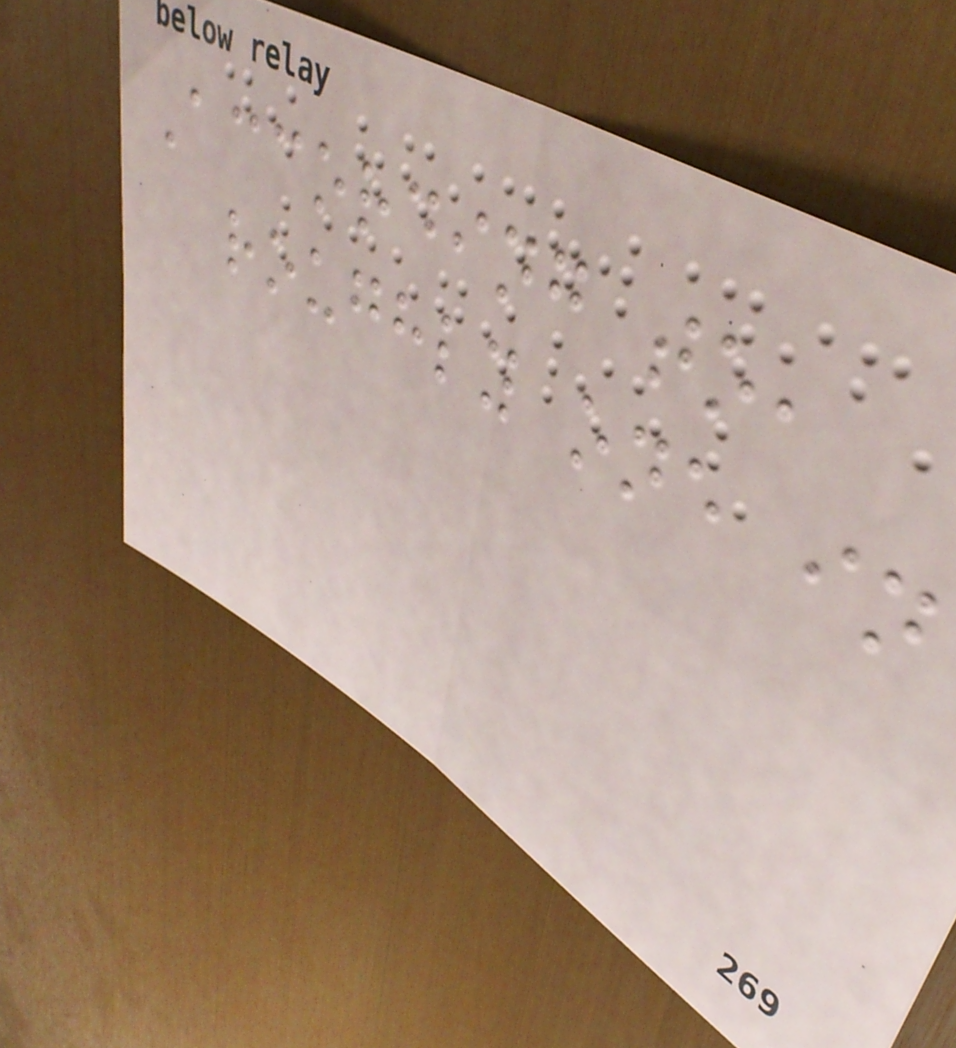According to,
roughly one in
